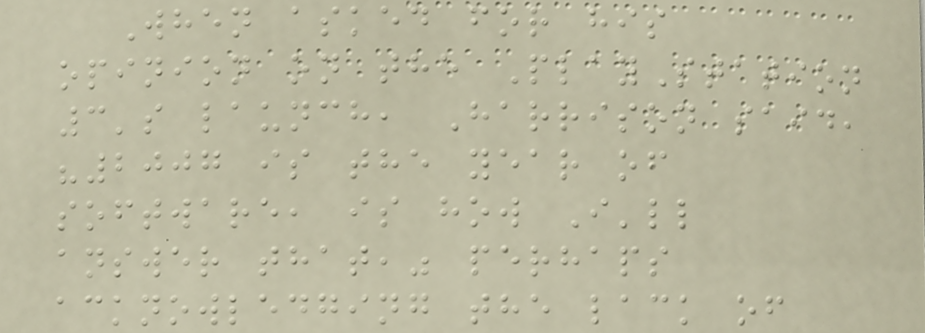When asked for his
opinion on the PlayStation
3's launch, Harrison said,
"2007 is the year of
software, is how I'll
answer that," perhaps
acknowledging the lack of
